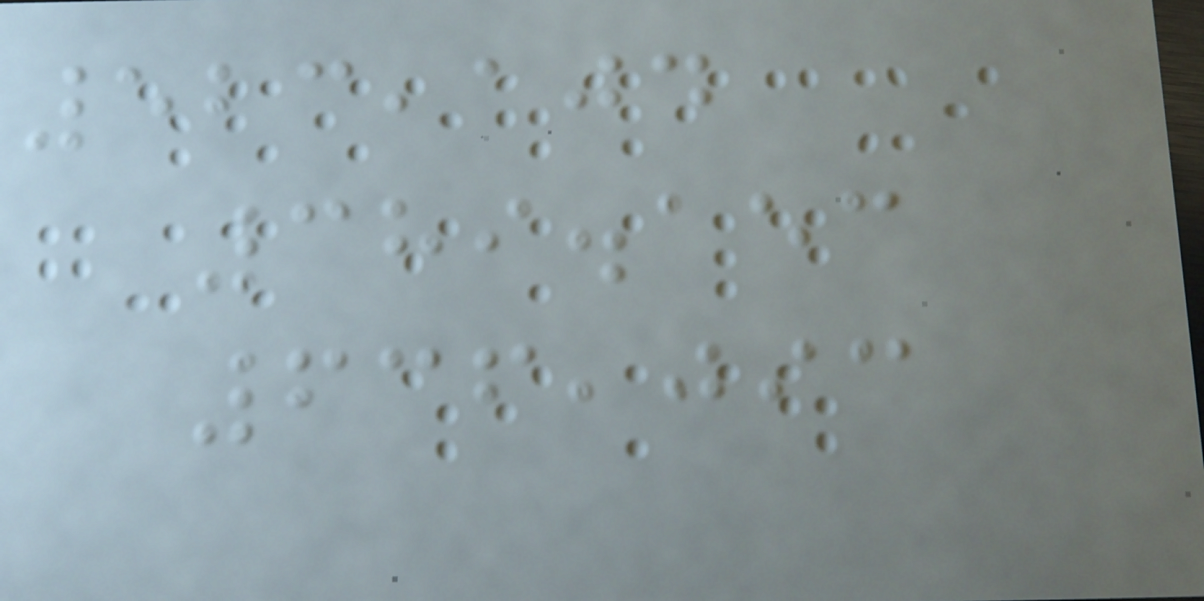523,104
389.153
636,093
